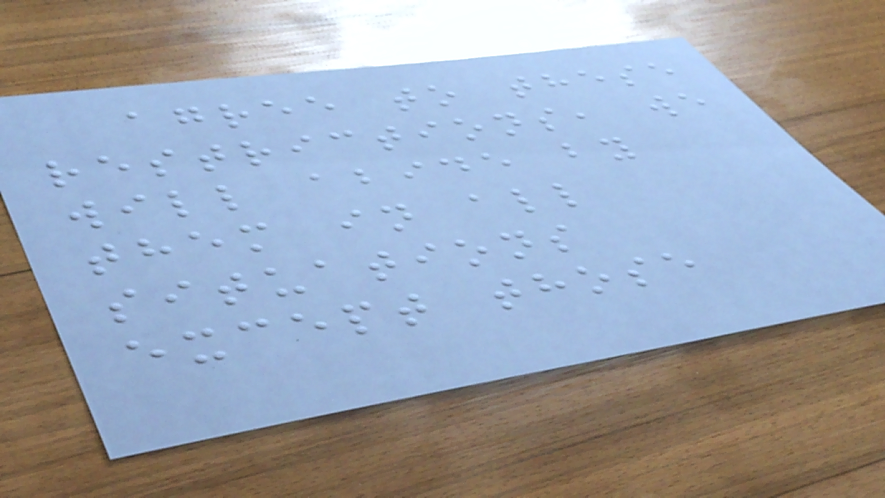agree to these
restrictions, we
will abide by
them in all
situations
except those
